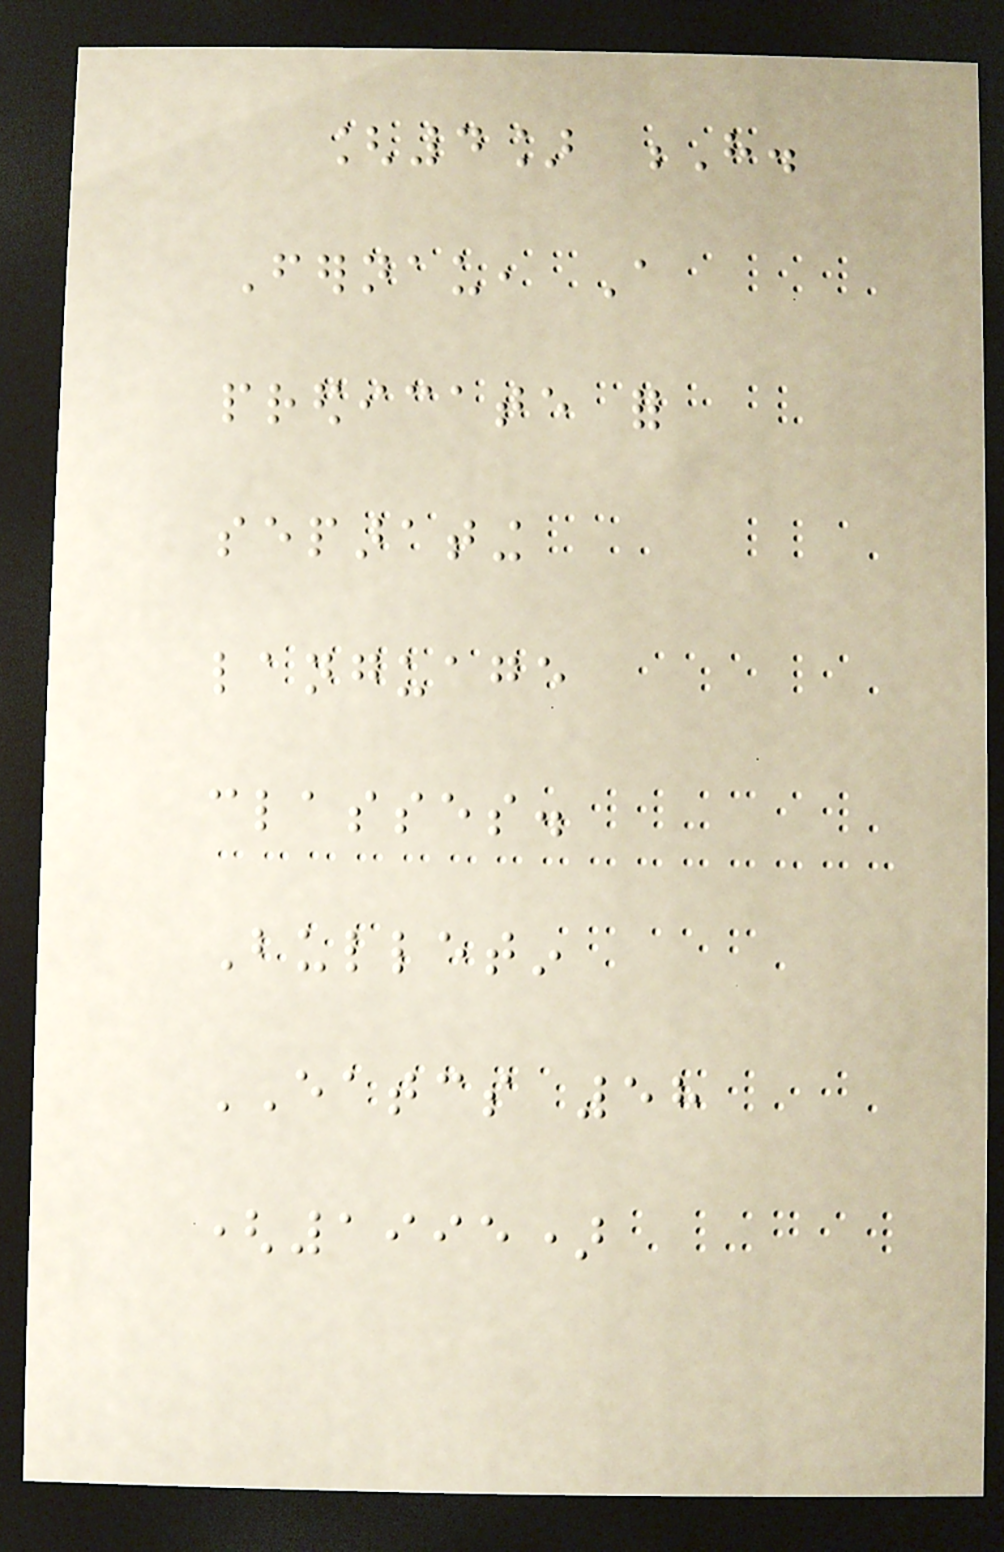[4] H.
Fernau, A
predicate for
separating
language
classes.
Bulletin
EATCS 58
(1995)
